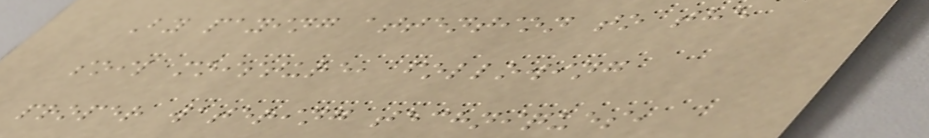By paying attention to the
soil moisture, following
proper watering techniques,
